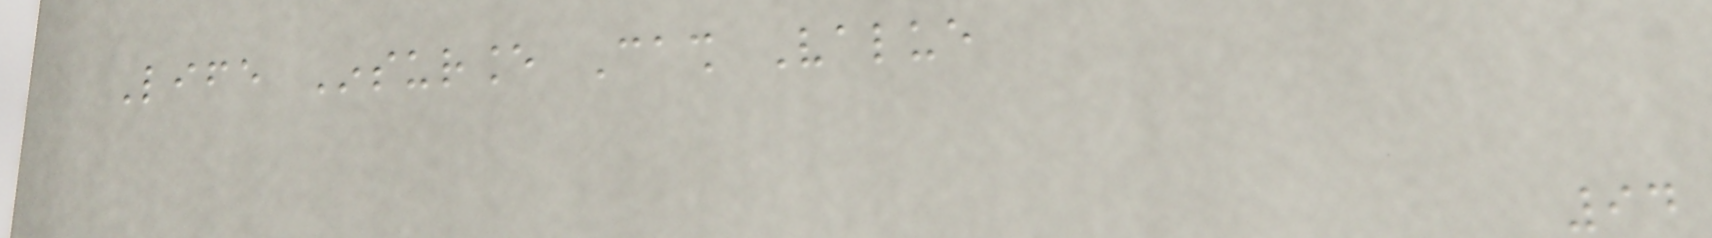Life Insurance Cash Value
94
